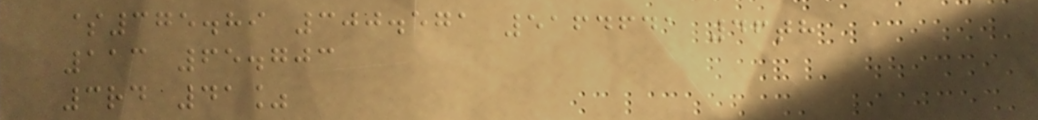$375.89 300.571 5164641 46th
113 65.703
3rd 41%
